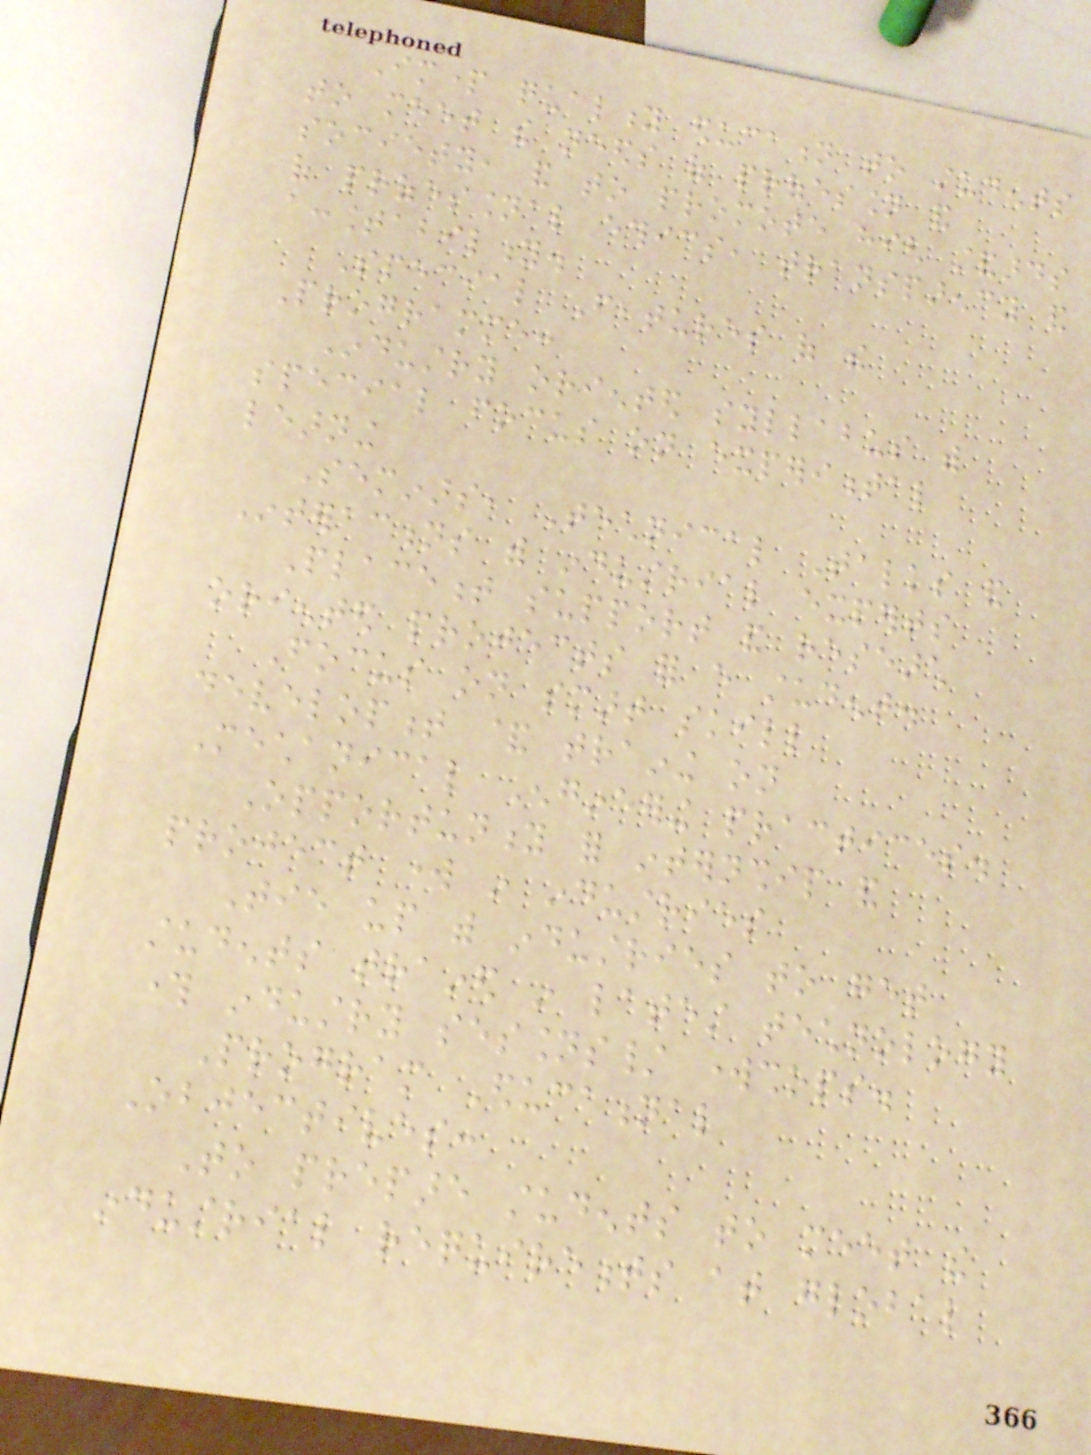Impart quality education to students
to meet the needs of profession and
society, and to promote high standards
of professional ethics, transparency and
accountability.
Special Features of the
Programme:
Industry oriented syllabus with
special focus on experimental
learning
Seminars, Technical Talks and
Interactions with industrial experts
Placement support and research
oriented projects for every student.
Focus on smart skill
development & training on
Mechanical Engineering practices.
Opportunity for internship and
project work in industries
Tie up with industries to get
students trained in latest technology
through industry sessions/ workshops.
Program Educational
Objectives:
To prepare students to meet the
industrial requirements at global
